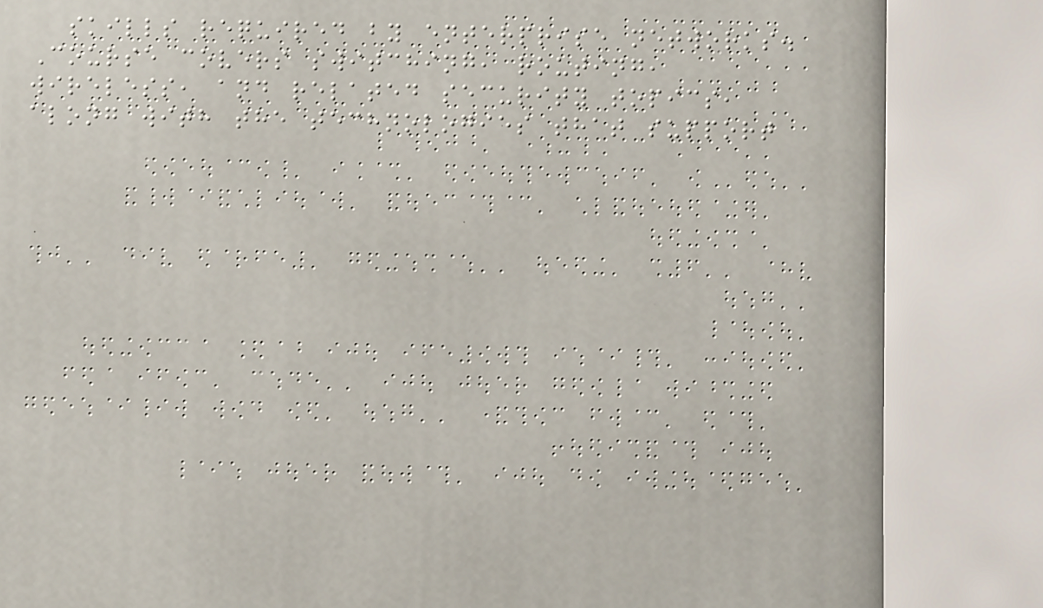skills required by enterprise networks.
Course covers switching, routing,
wireless, and related security topics,
along with the technologies that support
